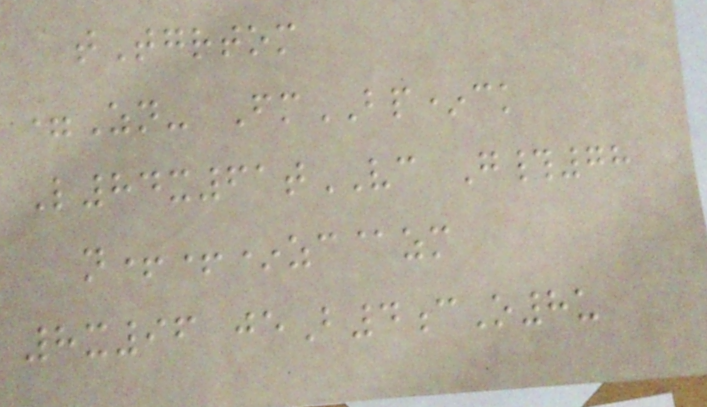tTgrtom
=Zn- FmBP*ck
L84x61tVC G#78
n++*zc@zm
8x96 jeB4cO8u
